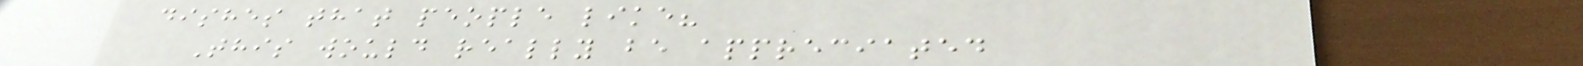dishes that people like?
This would really be appreciated
